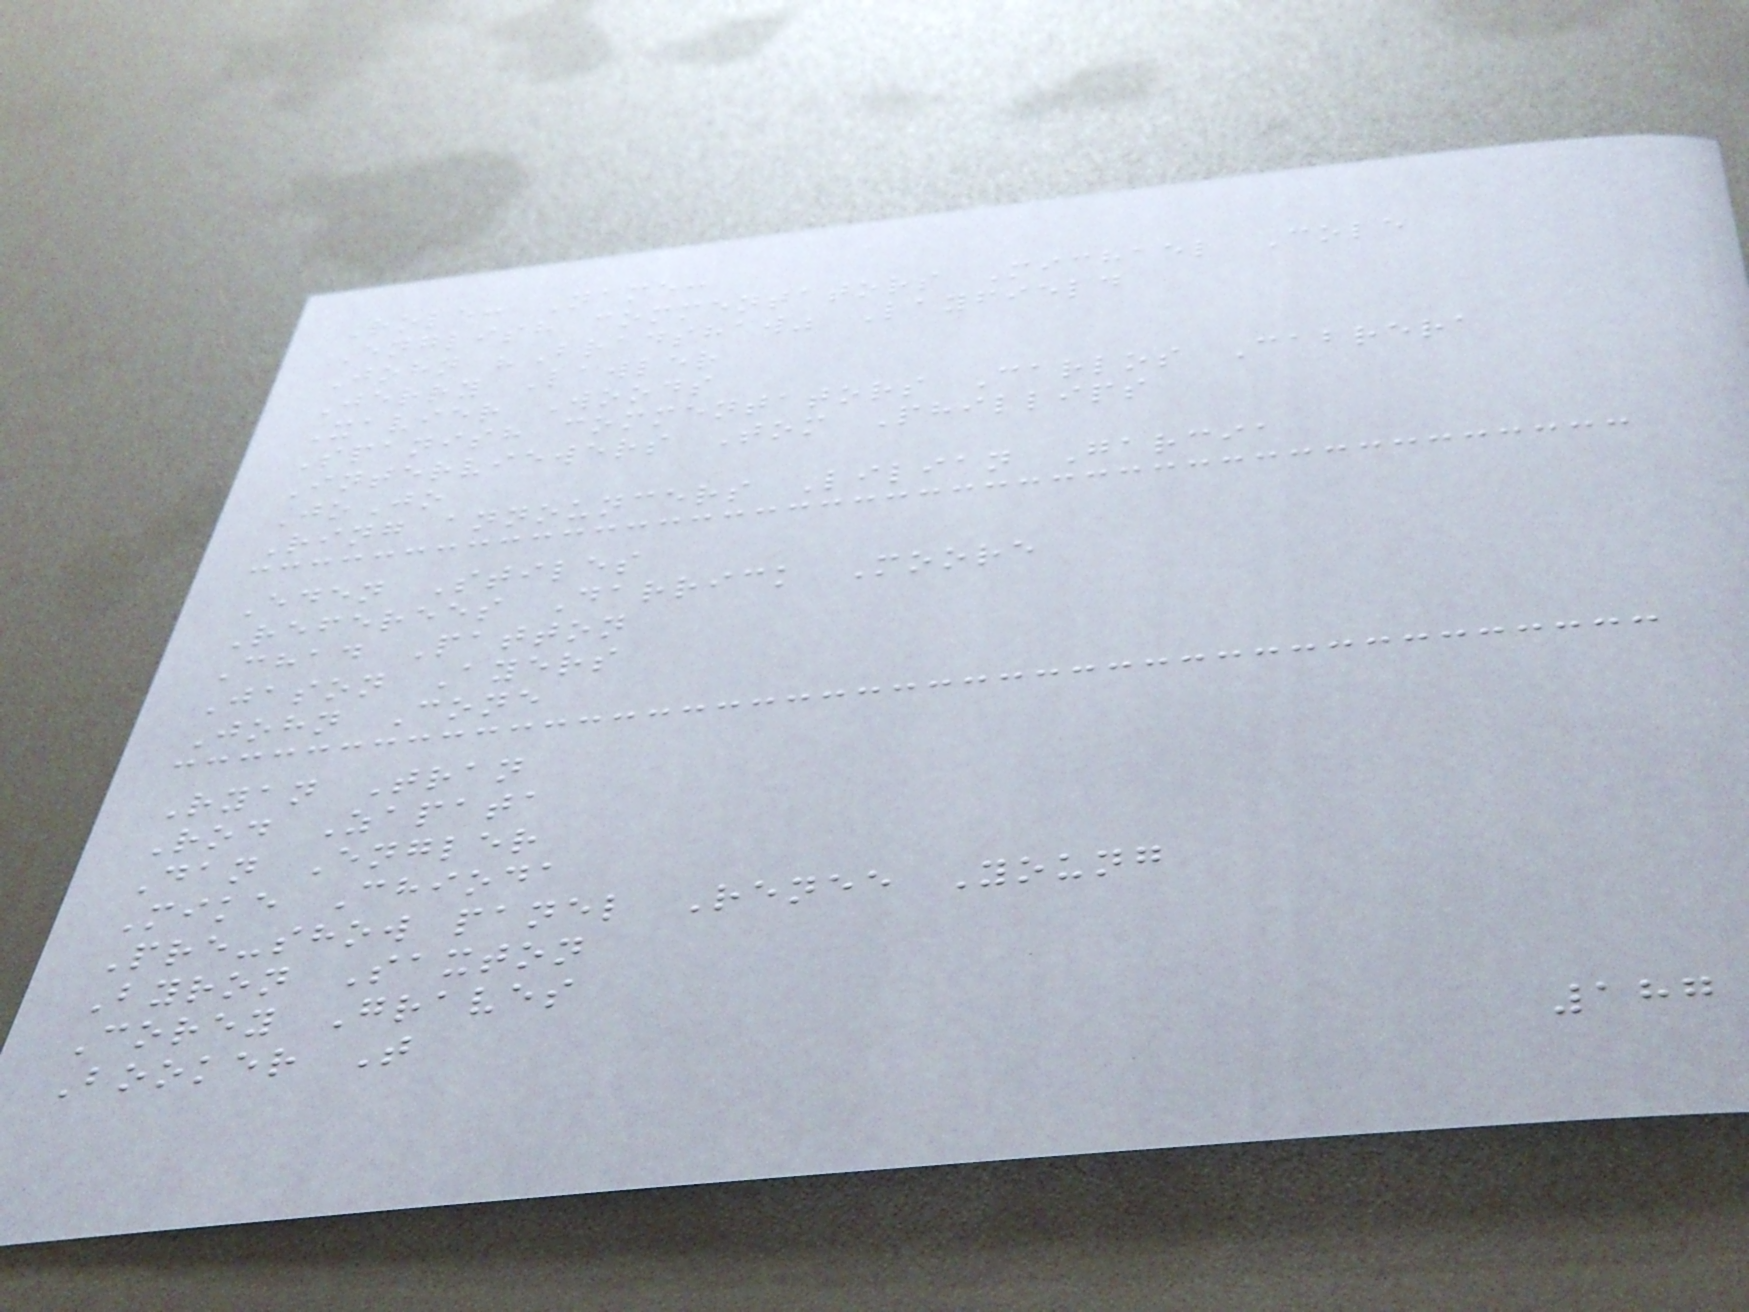Role: Name:
English commentators Michael Cole
John "Bradshaw" Layfield
Jerry Lawler
Xavier Woods
Spanish commentators Carlos Cabrera
Interviewers Tom Phillips
JoJo
Ring announcers Lilian Garcia
Eden Stiles
Referees Darrick Moore
Chad Patton
Jason Ayers
John Cone
Ryan Tran
Rod Zapata
Dan Engler
Mike Chioda
Pre-show panel Renee Young
Byron Saxton
Corey Graves
Booker T
187
